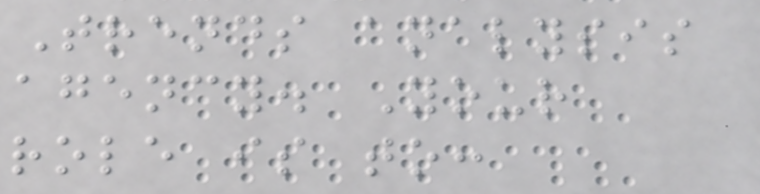Trends analysis
agency. Your
role is to:
